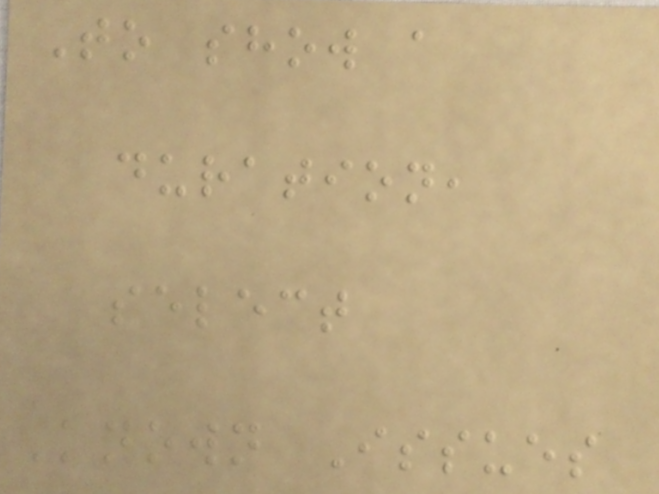To show a
duration,
select
Known Issues
